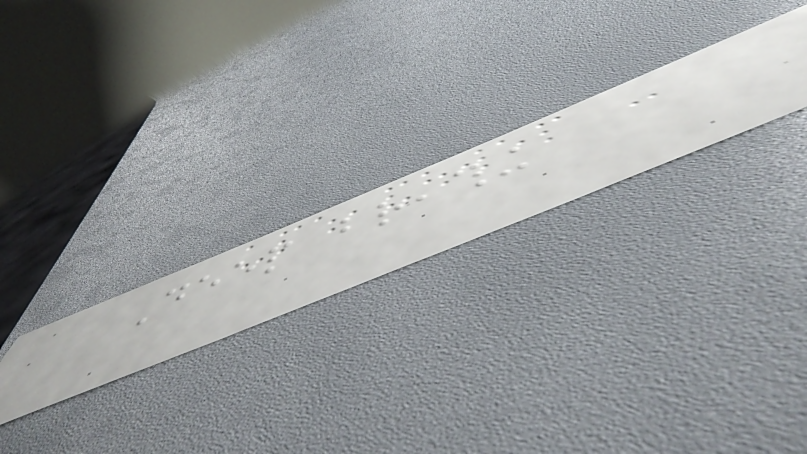Deep breathing
